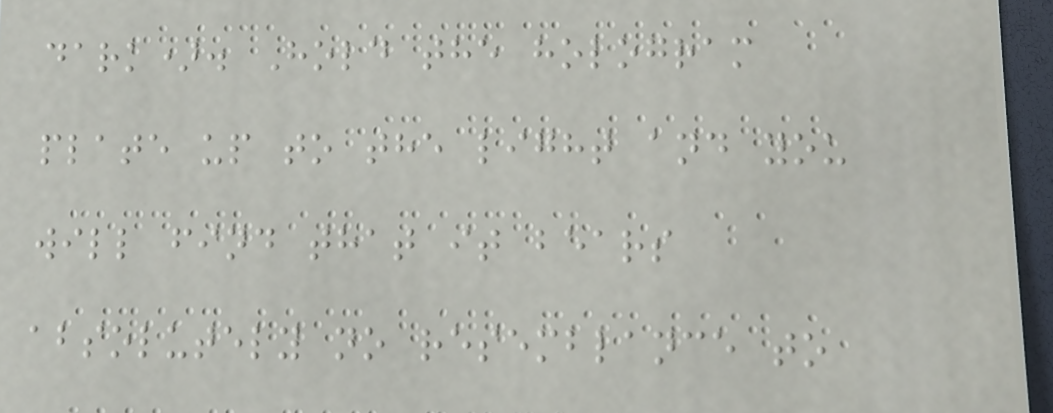dark). Hold the hologram
plate up to the light and you
will find that it bears
absolutely no resemblance to
